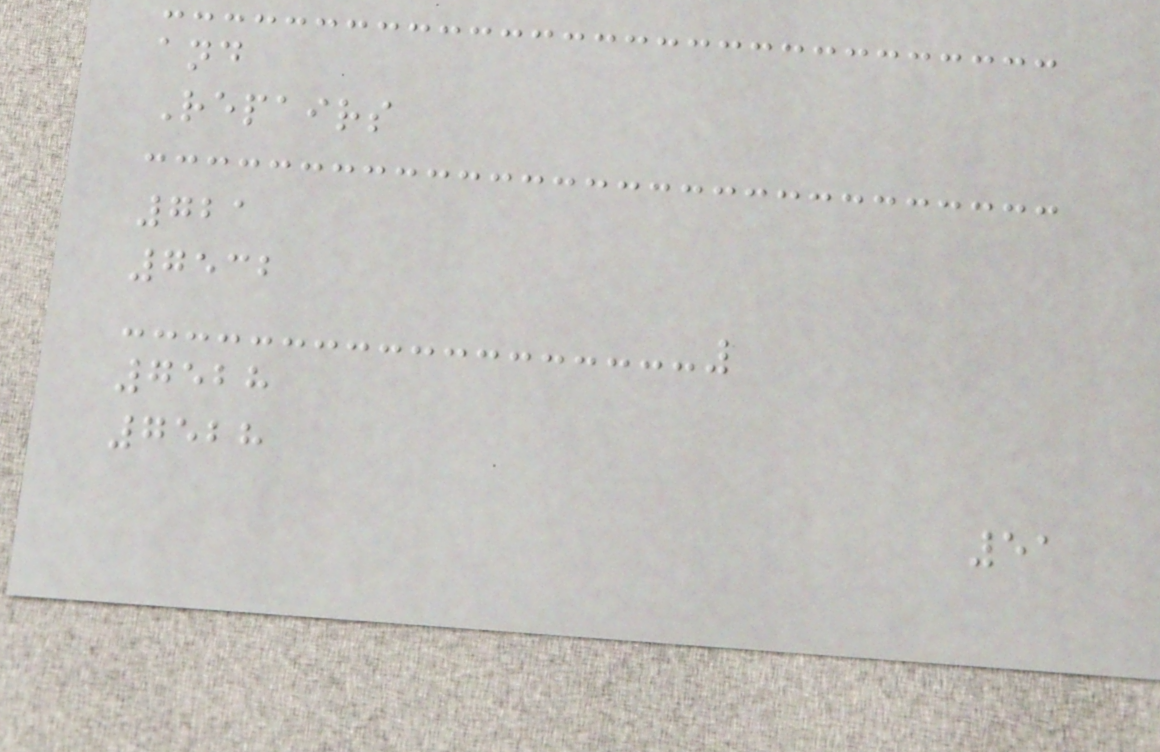and
Repairs
721
7532
7528
7528
51
